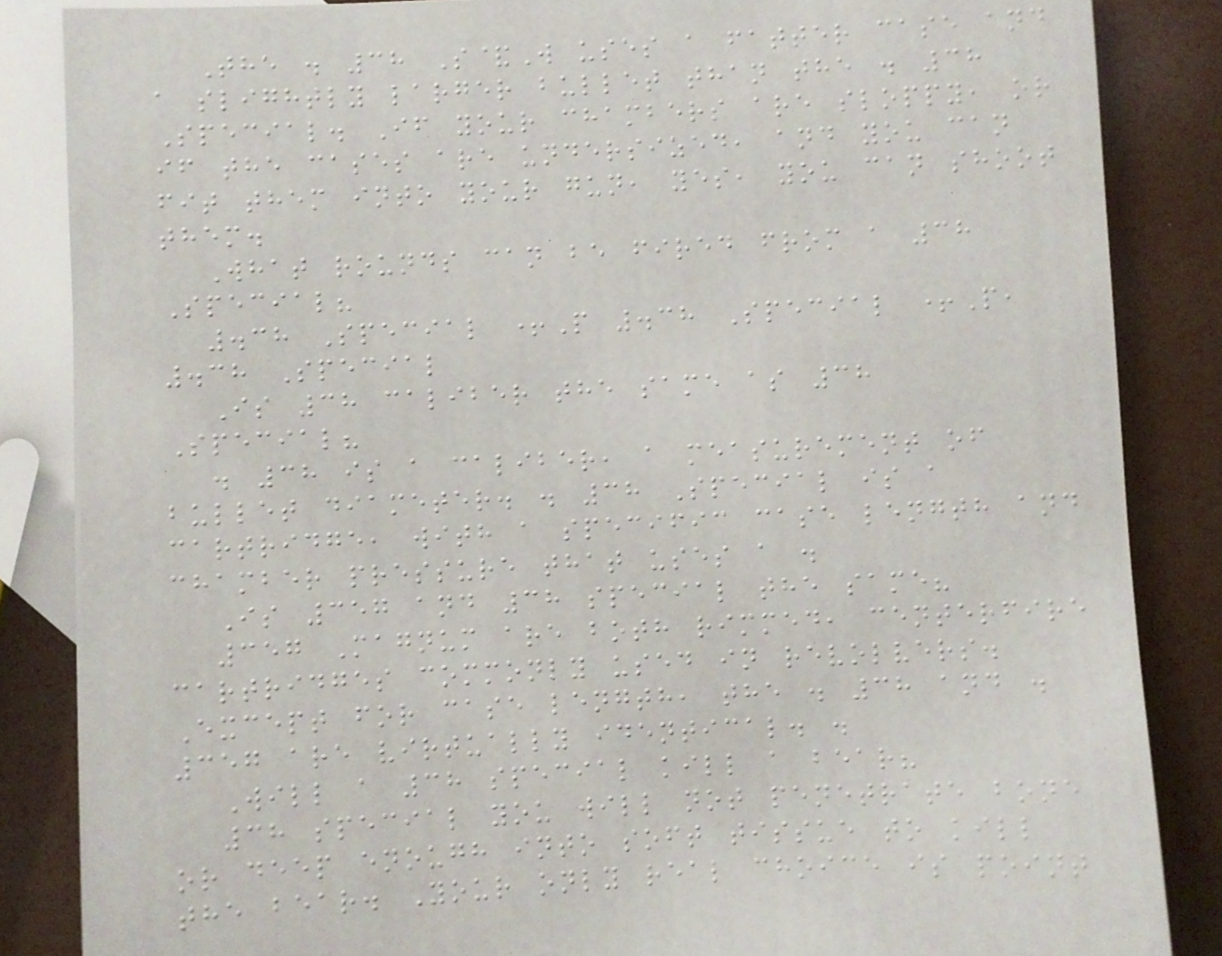The . 38 S&W uses a fatter case and
a slightly larger bullet than the . 38
Special. If your chambers are sloppy, or
if the cases are undersized, and you can
fit them into your gun, yes, you can shoot
them.
What rounds can be fired from a 38
Special?
.38 Special +P .38 Special +P,
.38 Special
Is 38 caliber the same as 38
Special?
. 38 is a caliber, a measurement of
bullet diameter. . 38 Special is a
cartridge, with a specific case length and
chamber pressure that uses a .
Is 357 and 38 special the same?
357 Magnum are both rimmed, centerfire
cartridges commonly used in revolvers.
Except for case length, the . 38 and .
357 are virtually identical. .
Will a 38 special kill a bear?
38 special you will not penetrate bone
or deep enough into soft tissue to kill
the bear. Your only real choice is point
